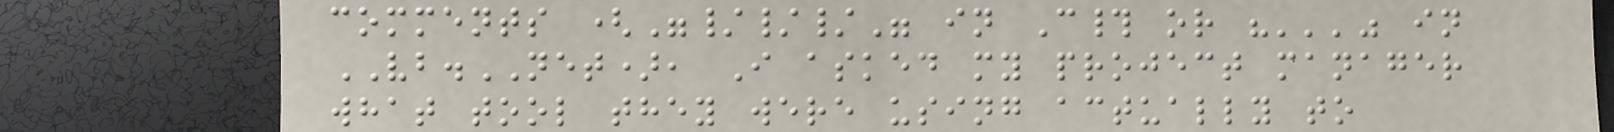comments ("///" in C# or "'''" in
VB.NET), I asked my project manager
what tool they were using actually to
